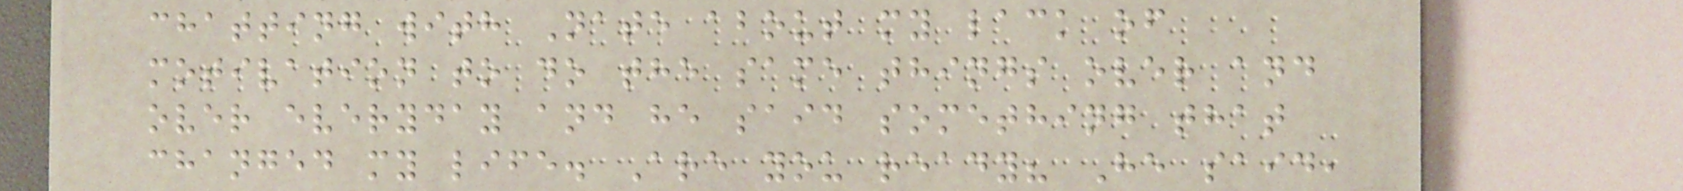chatting with Nate about my lack of
motivation to do the same things over and
over everyday and he said something that
changed my life. Are you ready? He said,
